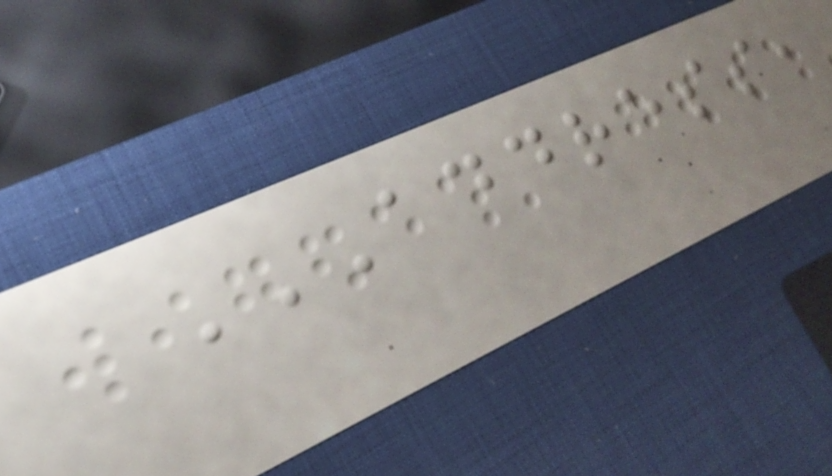ADDRESS,
